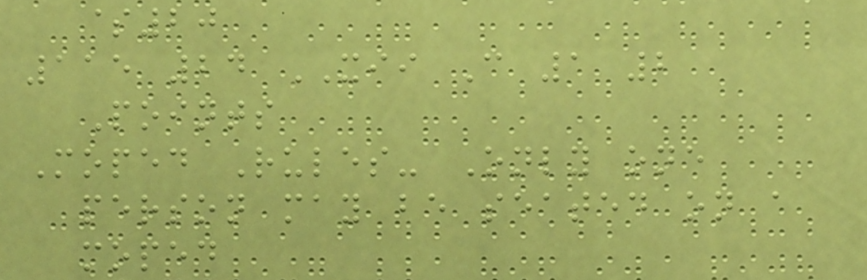$20
115 24 XII C 1 2
Points
Moped Rules- Only one
person may be seated on a
moped
